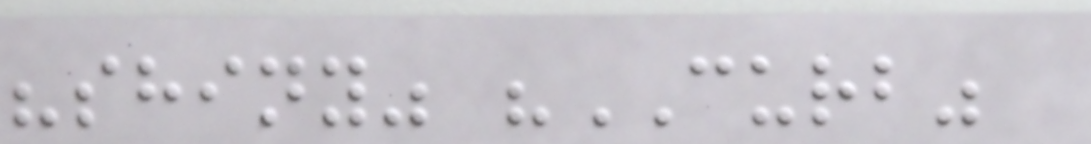"shiny" "CURB"
